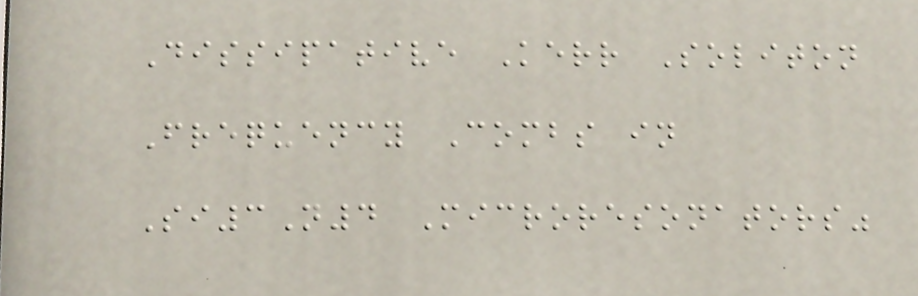Dissipative Kerr Soliton
Frequency Combs in
Si3N4 Microresonators"
